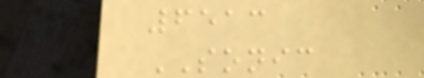6513
SONIC
